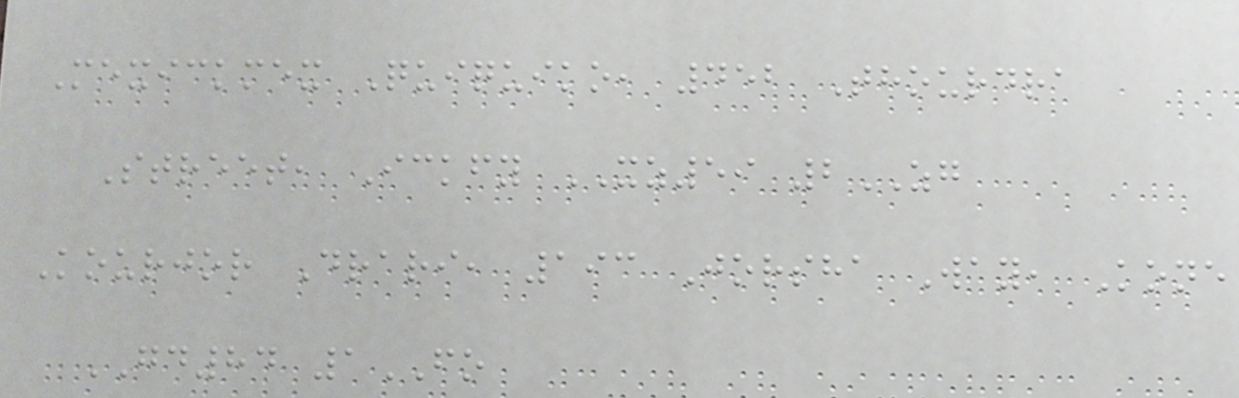Mexickmex Quiquiko, 452 Thourdra
Street, Ickfy XZ59 2ZG
Kourjor Drari, 193 Jorsha Way, Kone
GD84 1FO
